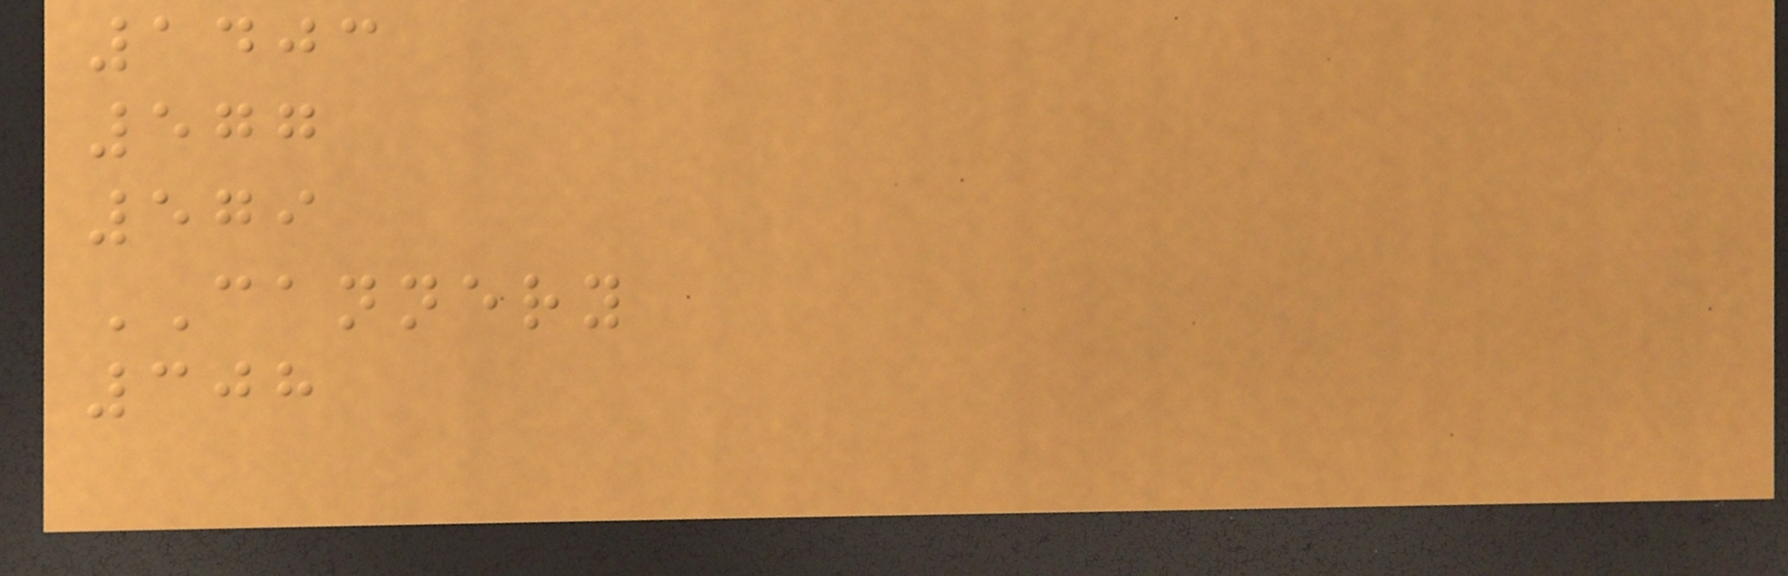1403
577
579
CANNERY
308
